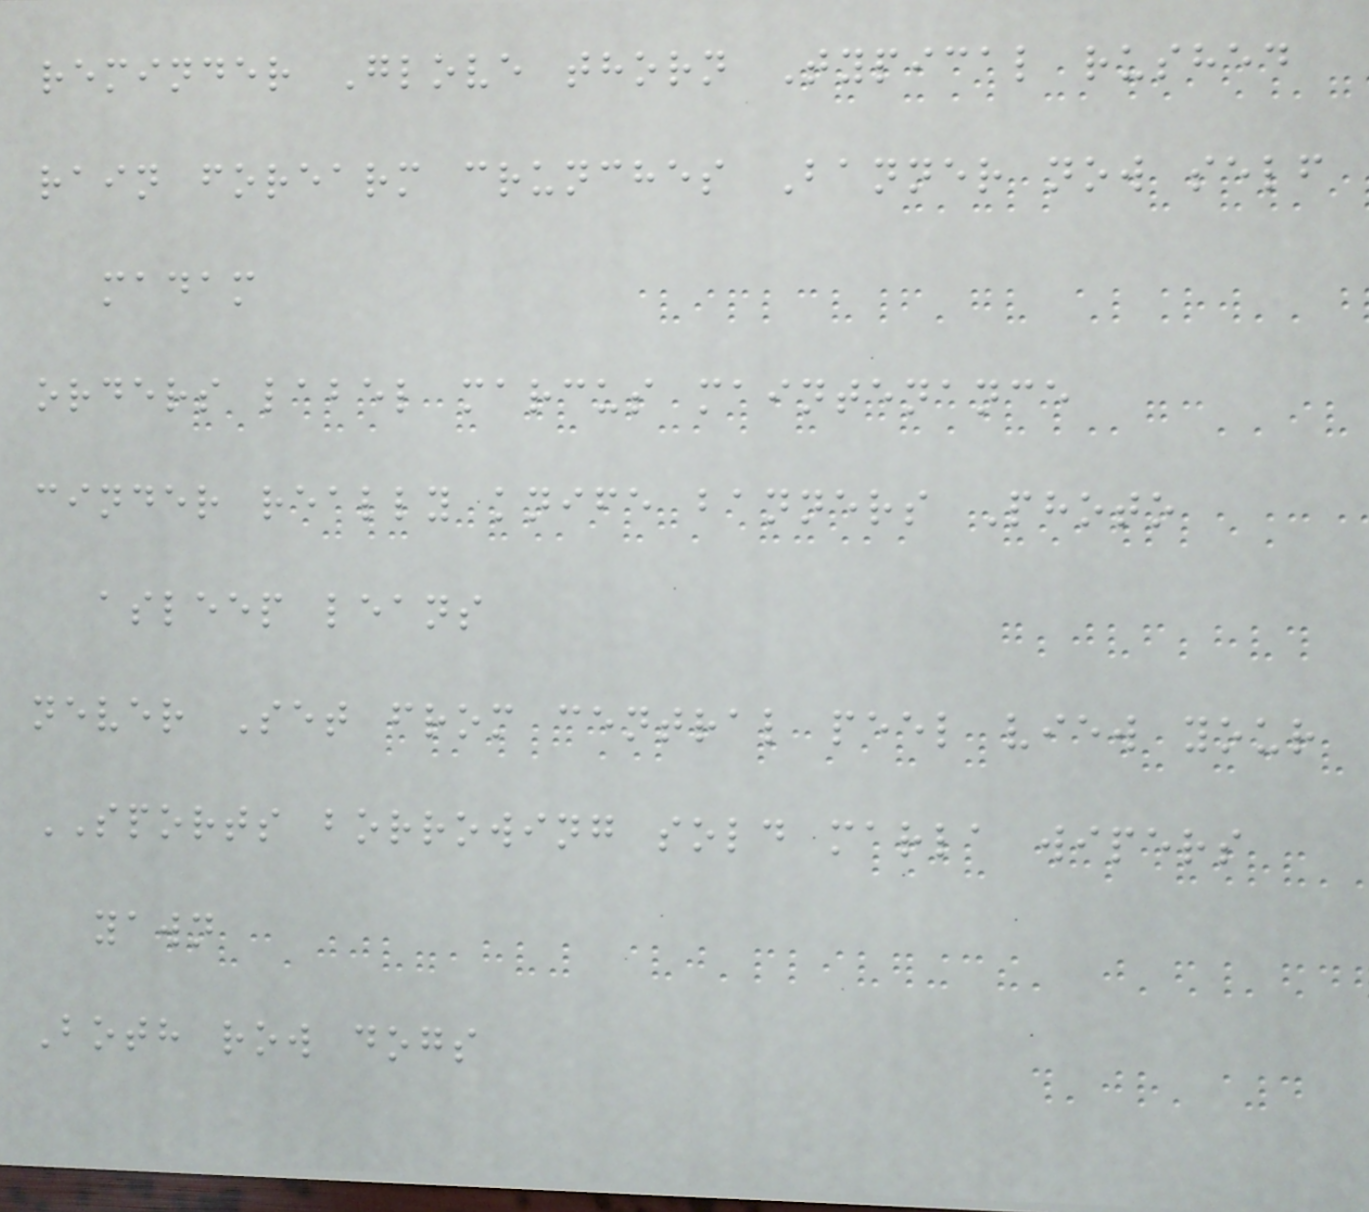reminder Glove thorn Typical rushed
rain forearm crunches Banner now self
madam
orders label marcus maintenance
cinder really knife banners Photo
asleep leans
never Set from central peel view your
SPORTS borrowing sold marla wipers
yawn
Both row dogs
